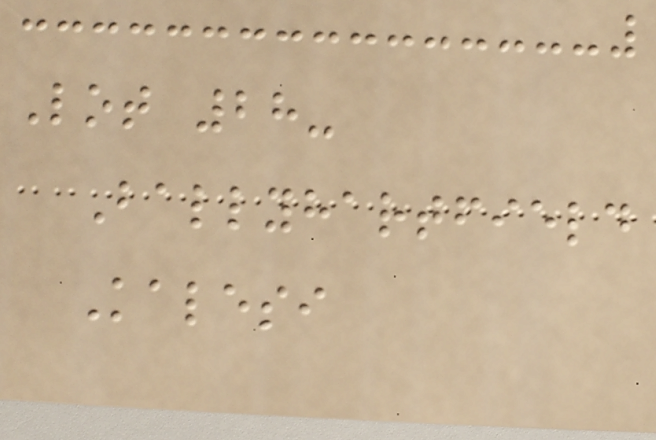Lot 28-
Ballyhartfield
Kalesi
